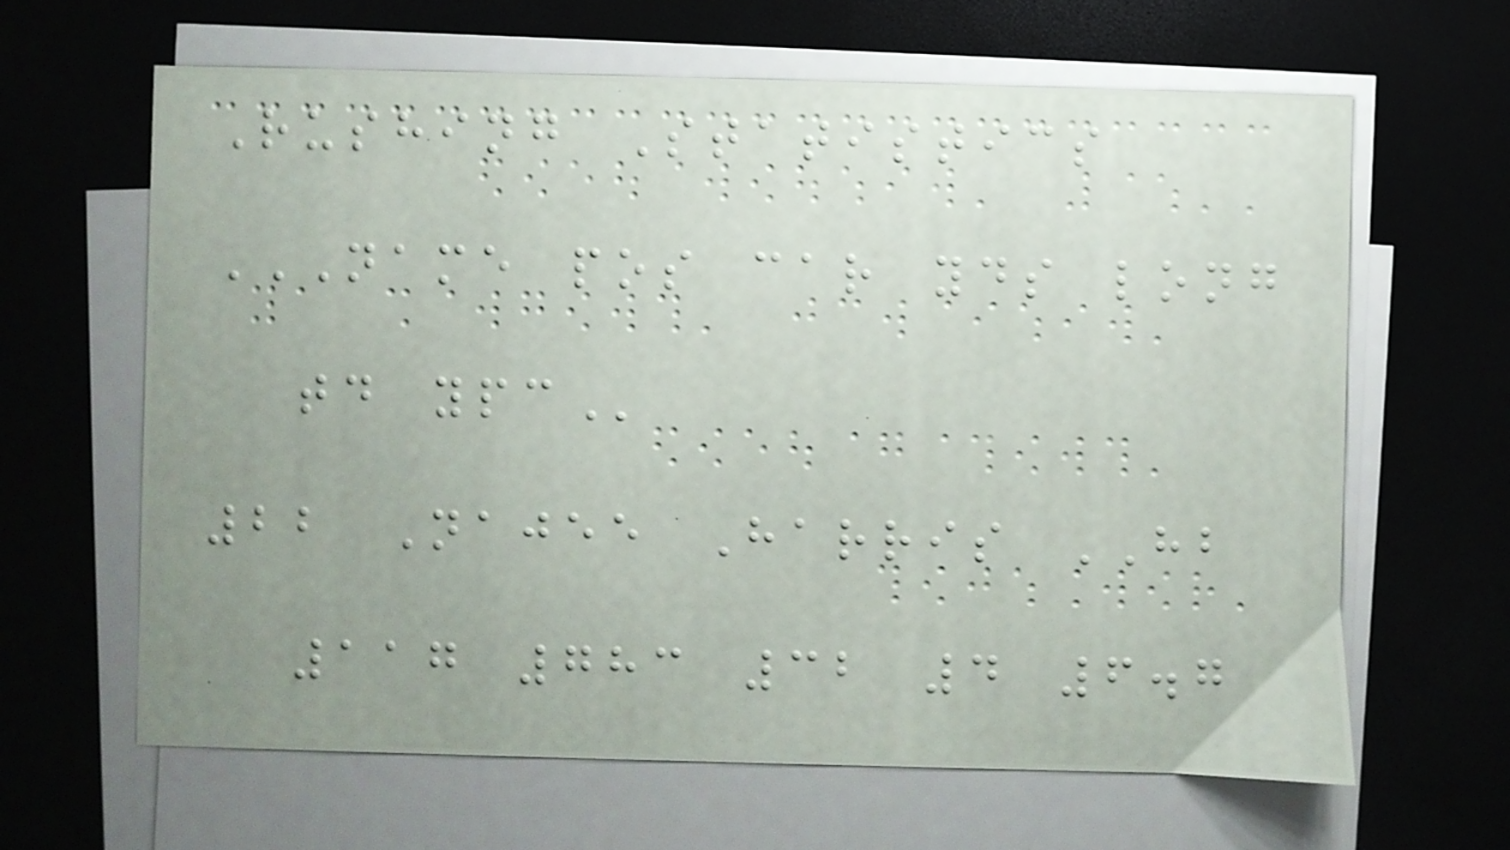Rushing Statistics
NAME POS CAR YDS LONG
TD YPC
22 Najee Harris HB
117 783 32 4 6.7
